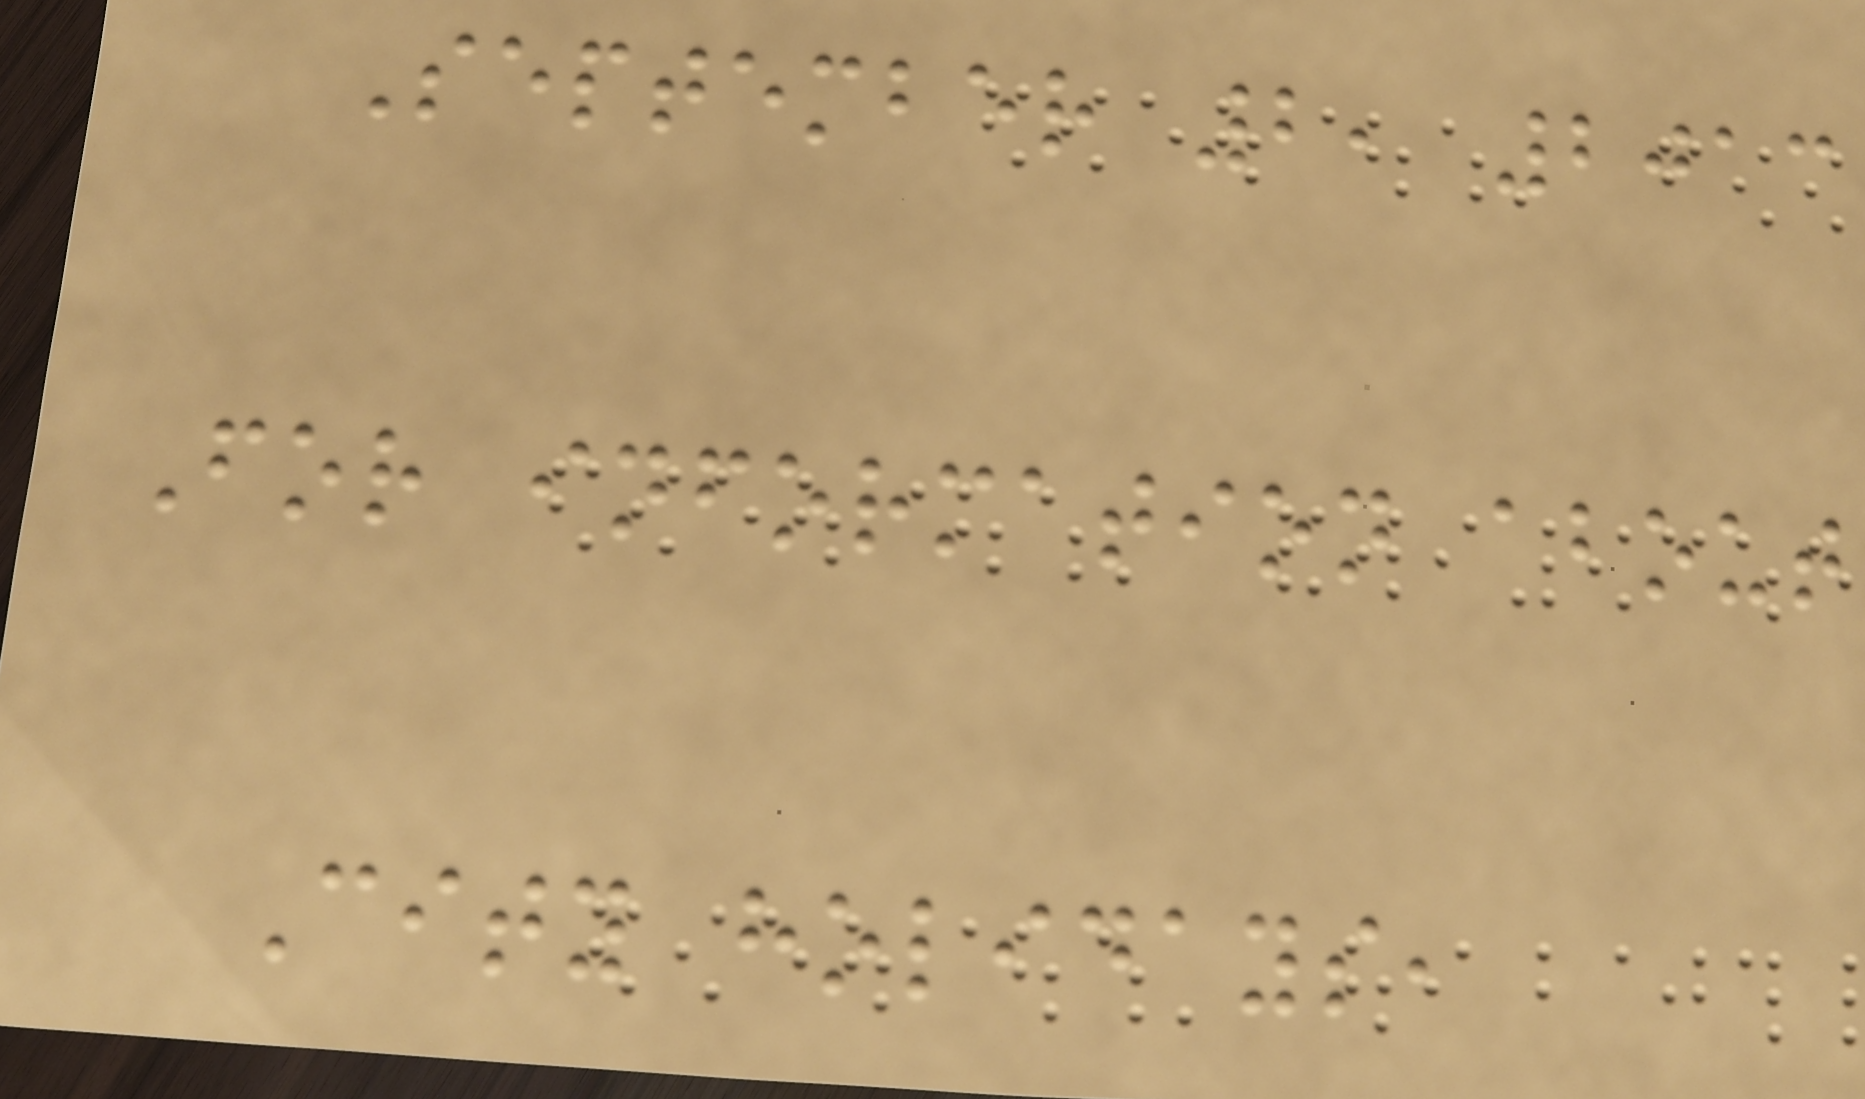September 2, 2013
For information about
City holidays,
